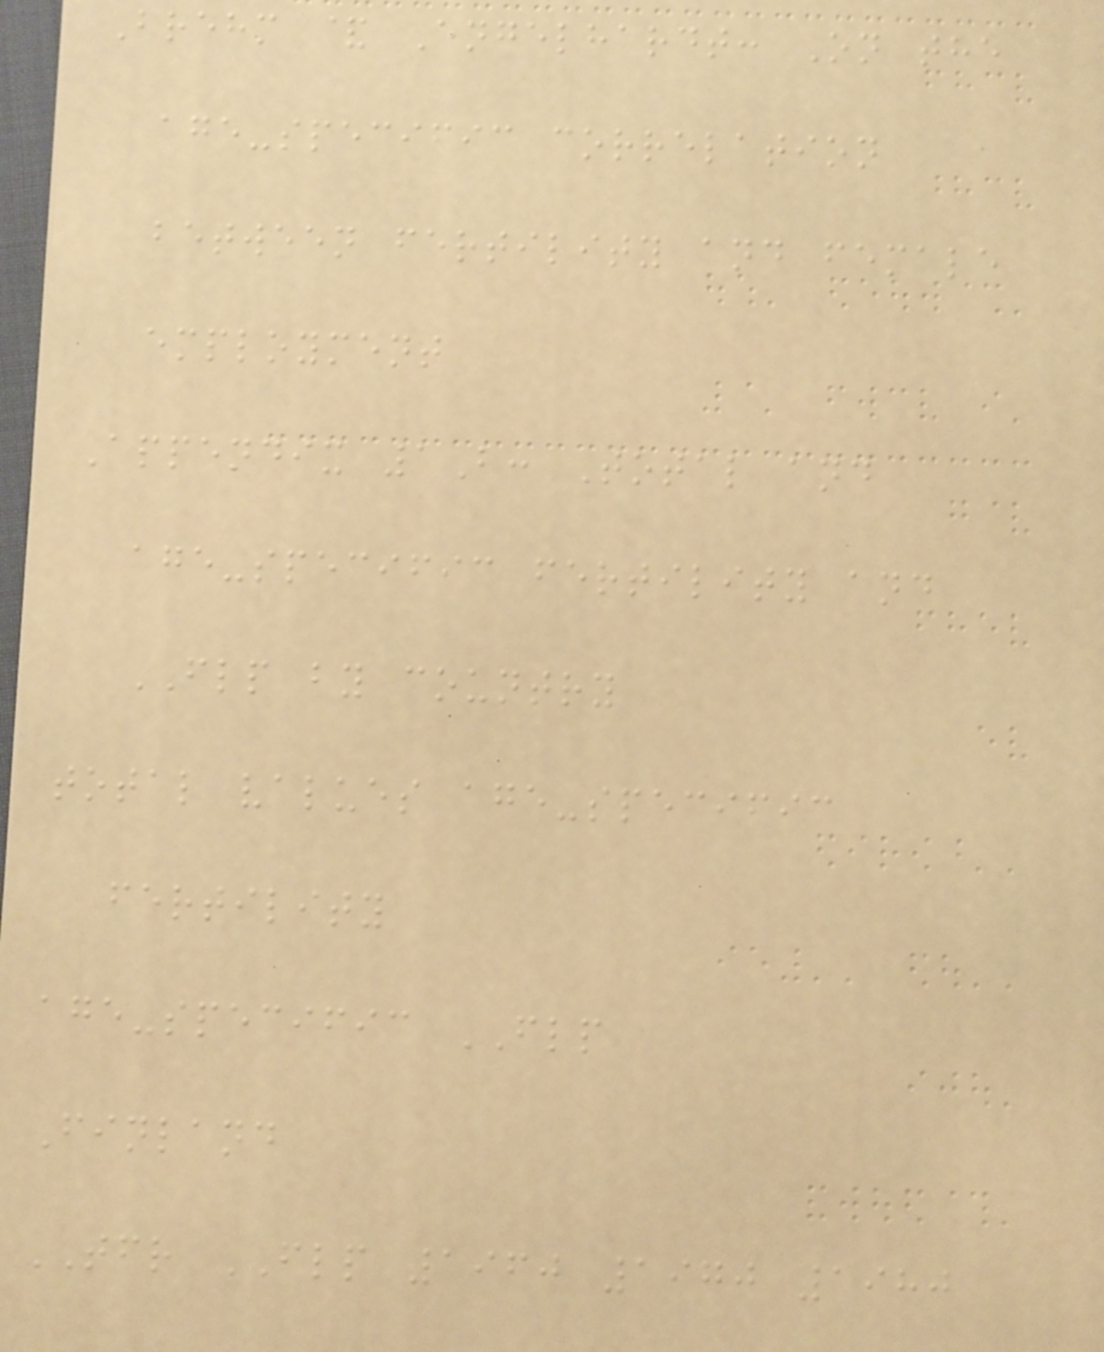Brehm & Engelhardt: On the
age-specific correlation
between fertility and female
employment
Appendix 1B: Total and
age-specific fertility and
FLP by country
total values age-specific
fertility
age-specific FLP
Finland
TFR FLP 1960 1970 1980
